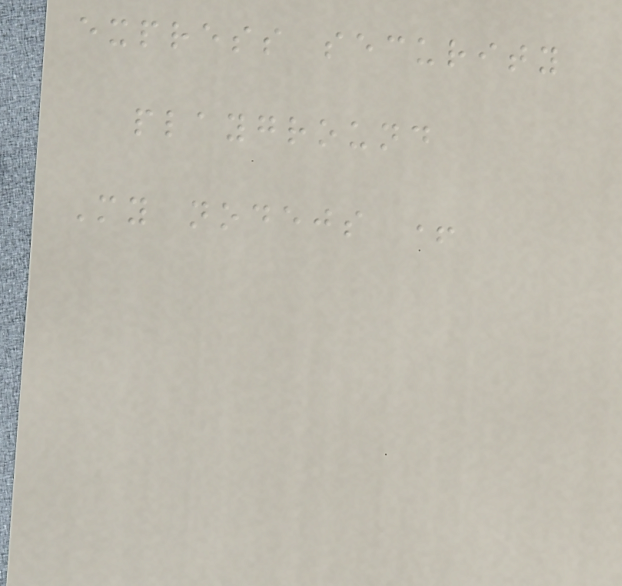express security
playground
My nodejs +
